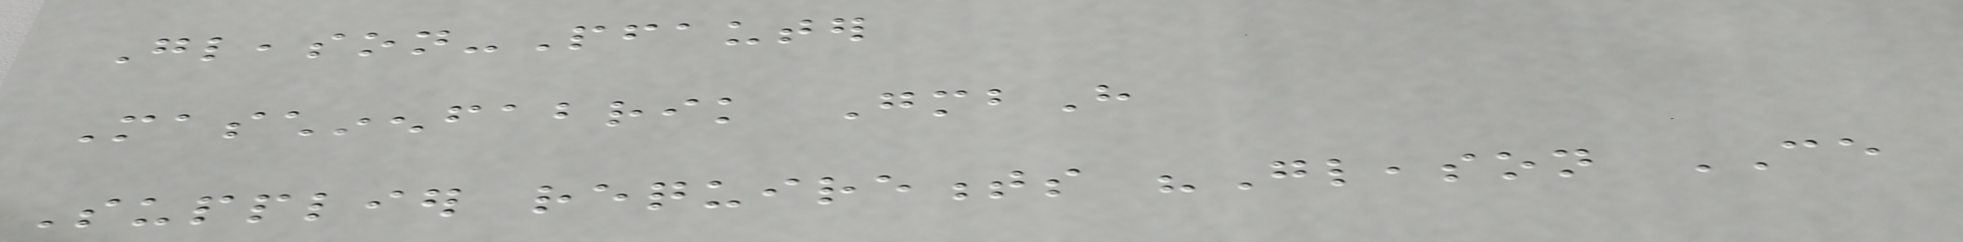Gleason-Pfauter
Maschinenfabrik GmbH
Supplier requirements "Gleason CE
